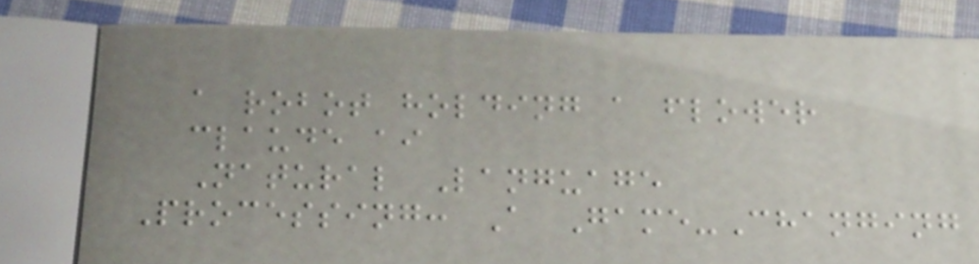a robot holding a flower
claude ai
Natural Language
Processing: A Game-Changing
